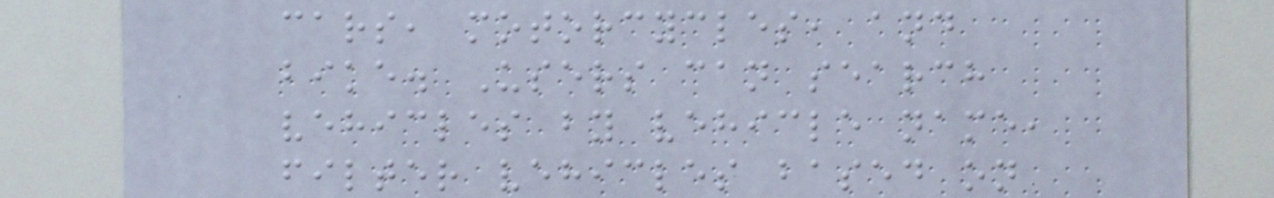cars, motorcycles, and
bike. Users can search
vehicles by vehicle name,
filter vehicles based on
